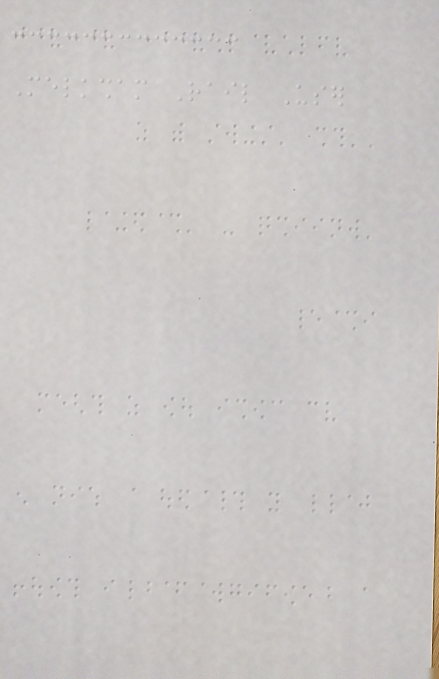Melksham Rail User
